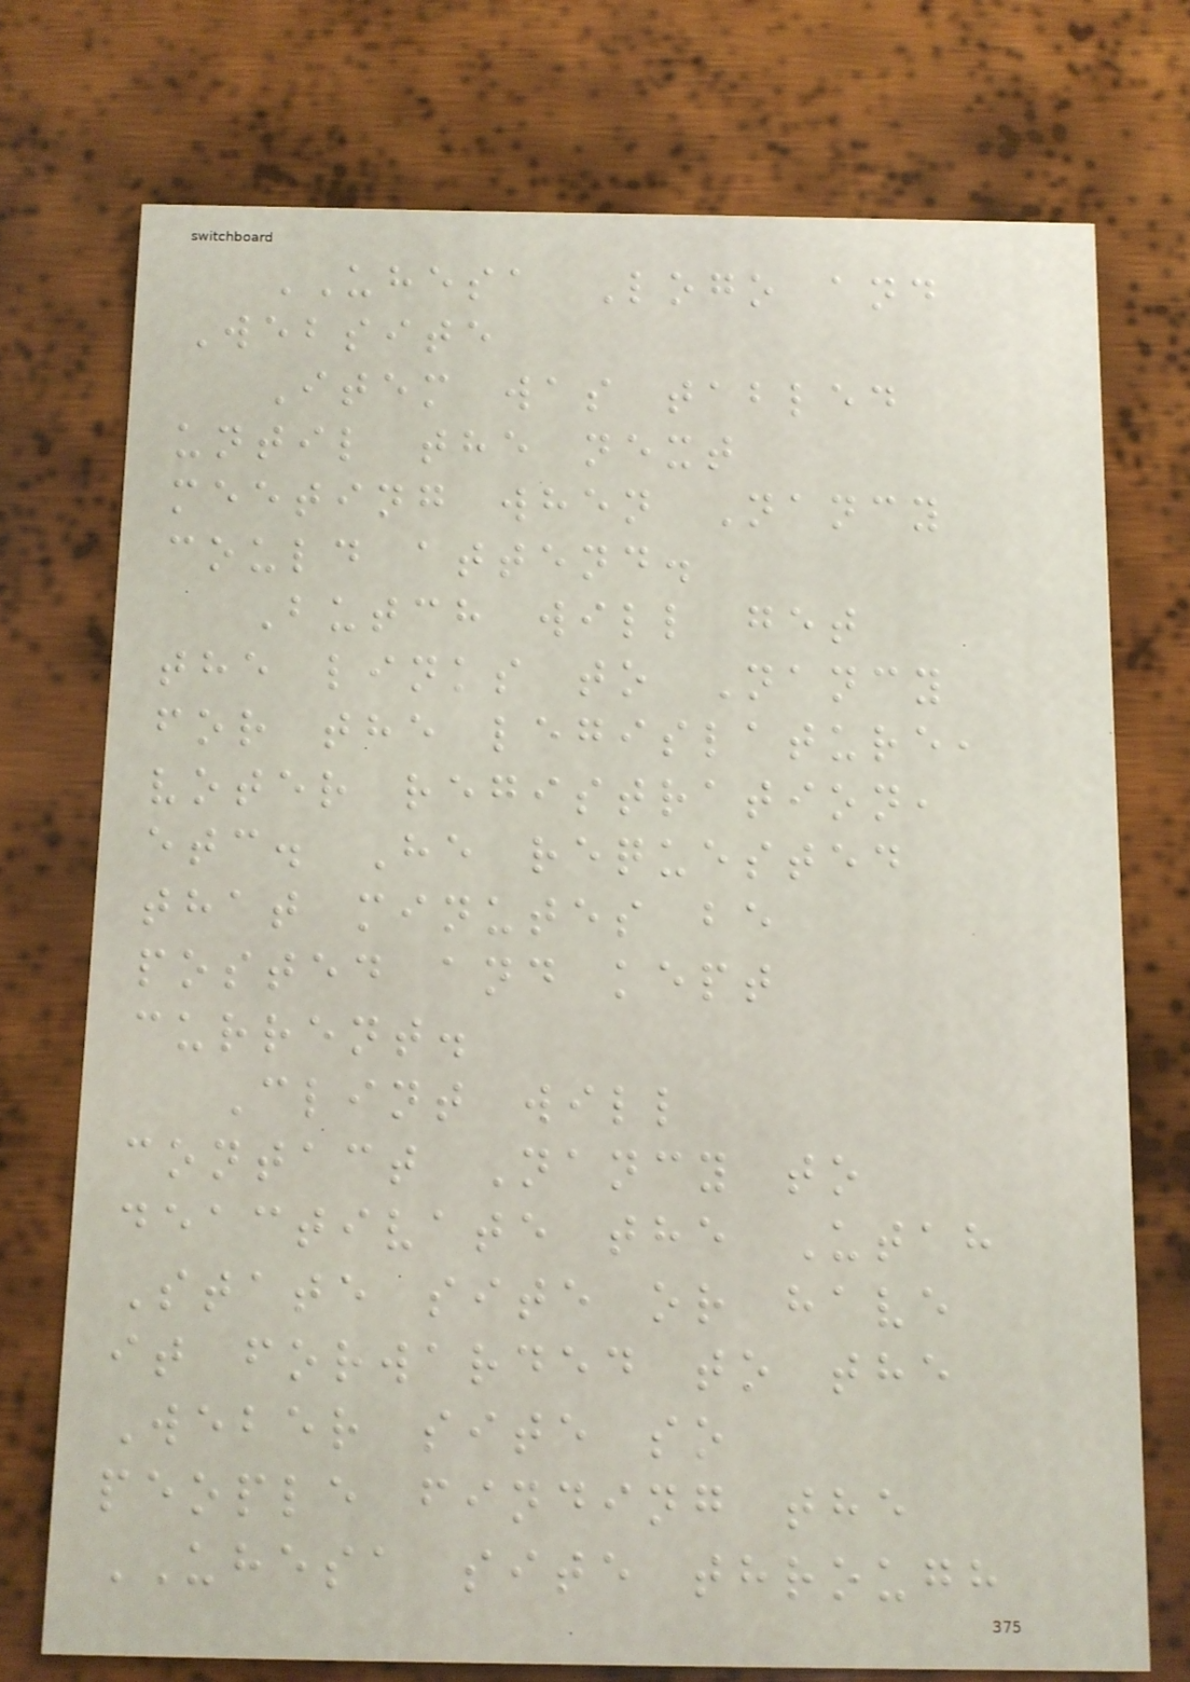UHESA Logo and
Website
Item was tabled
until the next
meeting when Nancy
could attend.
Butch will get
the links to Nancy
for the legislature,
voter registration,
etc. He requested
that minutes be
posted and kept
current.
Clint will
contact Nancy to
deactivate the Utah
State site or have
it forwarded to the
Weber site so
people finding the
UHESA site through
